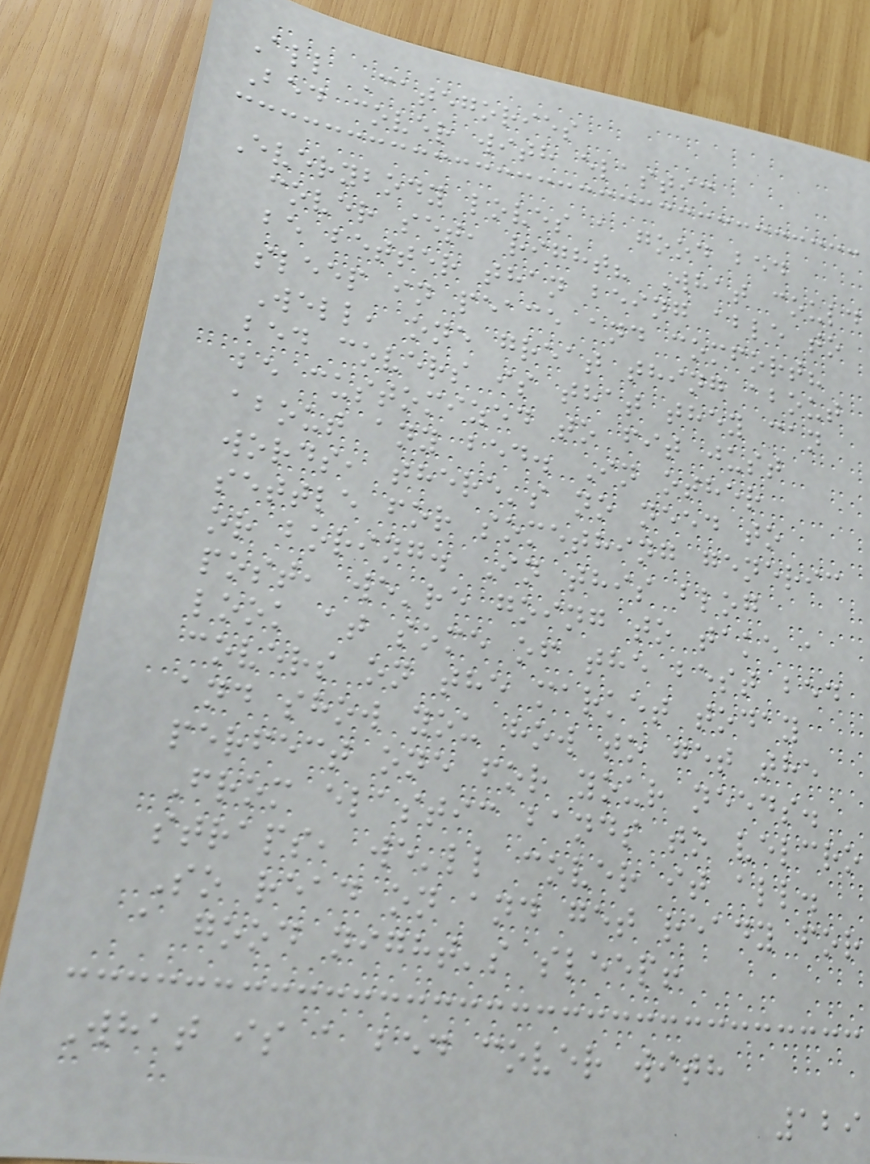All Categories
Bed cover with elastic
Everybody loves a good bed
cover set, right? What could
be better than being able to
sleep in peace and comfort?
Well, one great thing about
bed covers is that they can
be customized to fit just
about any bed. In other
words, there's no need to
settle for something generic
or boring. In this blog
post, we're going to take a
look at some of the best bed
covers on the market today
and show you how to get the
perfect one for your needs.
From elastic bands to velcro
straps, we'll cover it all.
So read on and get ready for
a good night's sleep!
What is a bed cover with
129
